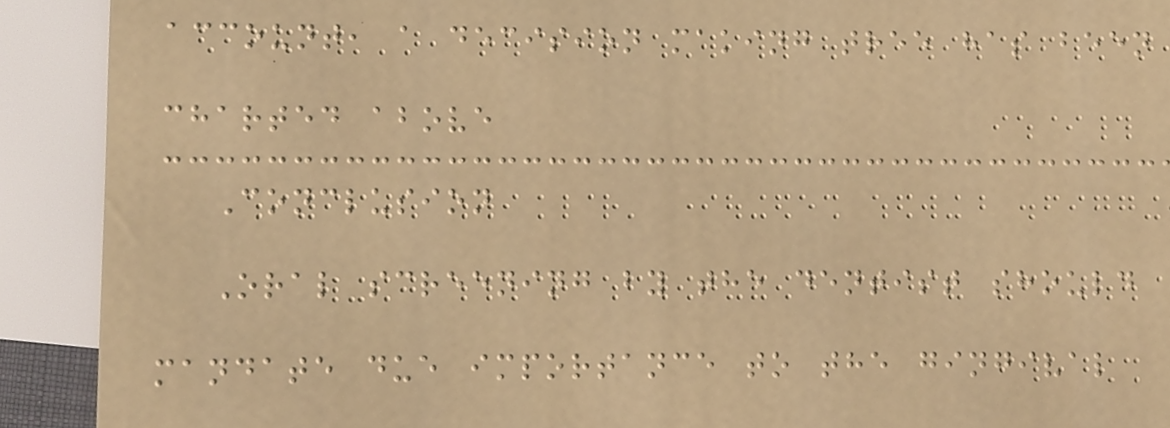account, a decision making tree has been
charted above
Conclusion
Oral screening by the dentist should
mandate due importance to the gingival
